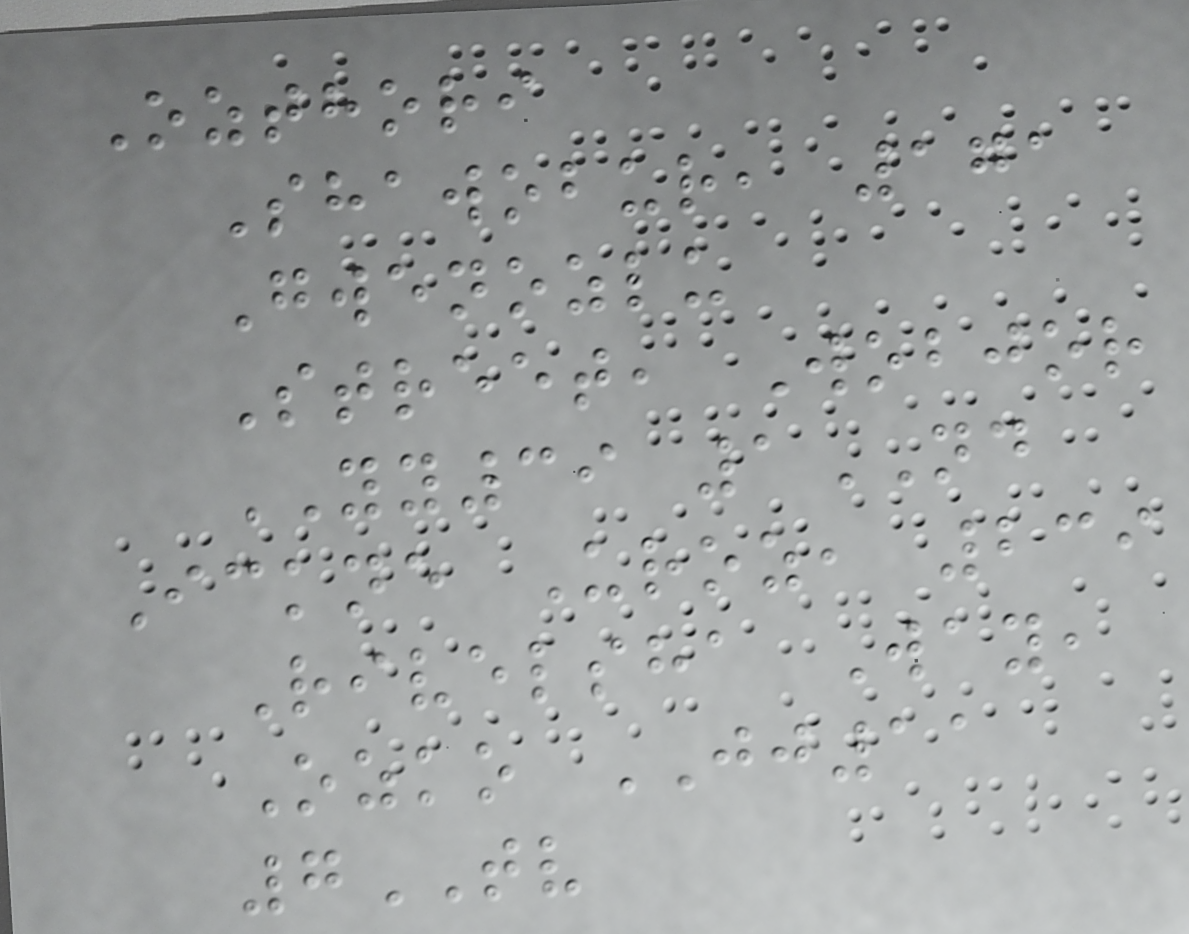Ozthori
Shawobur, 171
Gwenozlu
Street, Wobjor
YY39 1ND
Ickne Uroz, 239
Rivelsha Way,
Ozko JJ11
7TV
